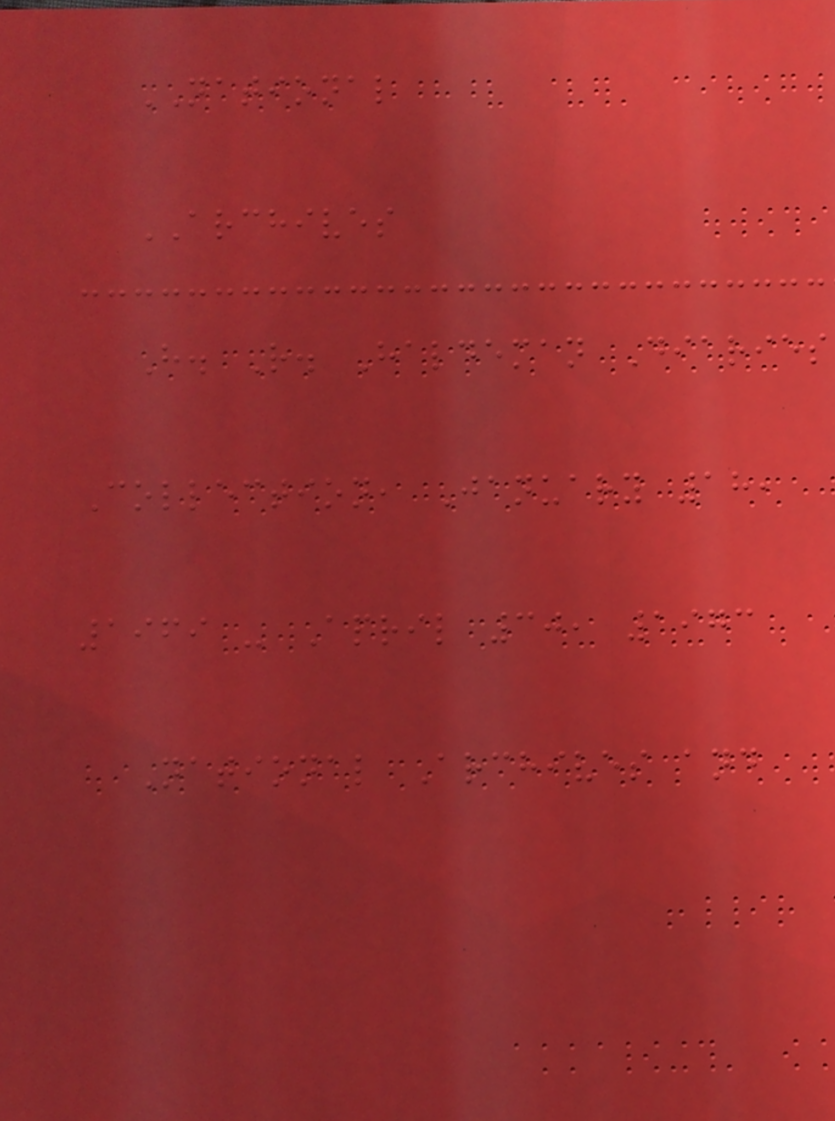NATIONAL
ARCHIVES
H. R. Haldeman Diaries
Collection, January 18,
1969 - April 30, 1973
National Archives and
